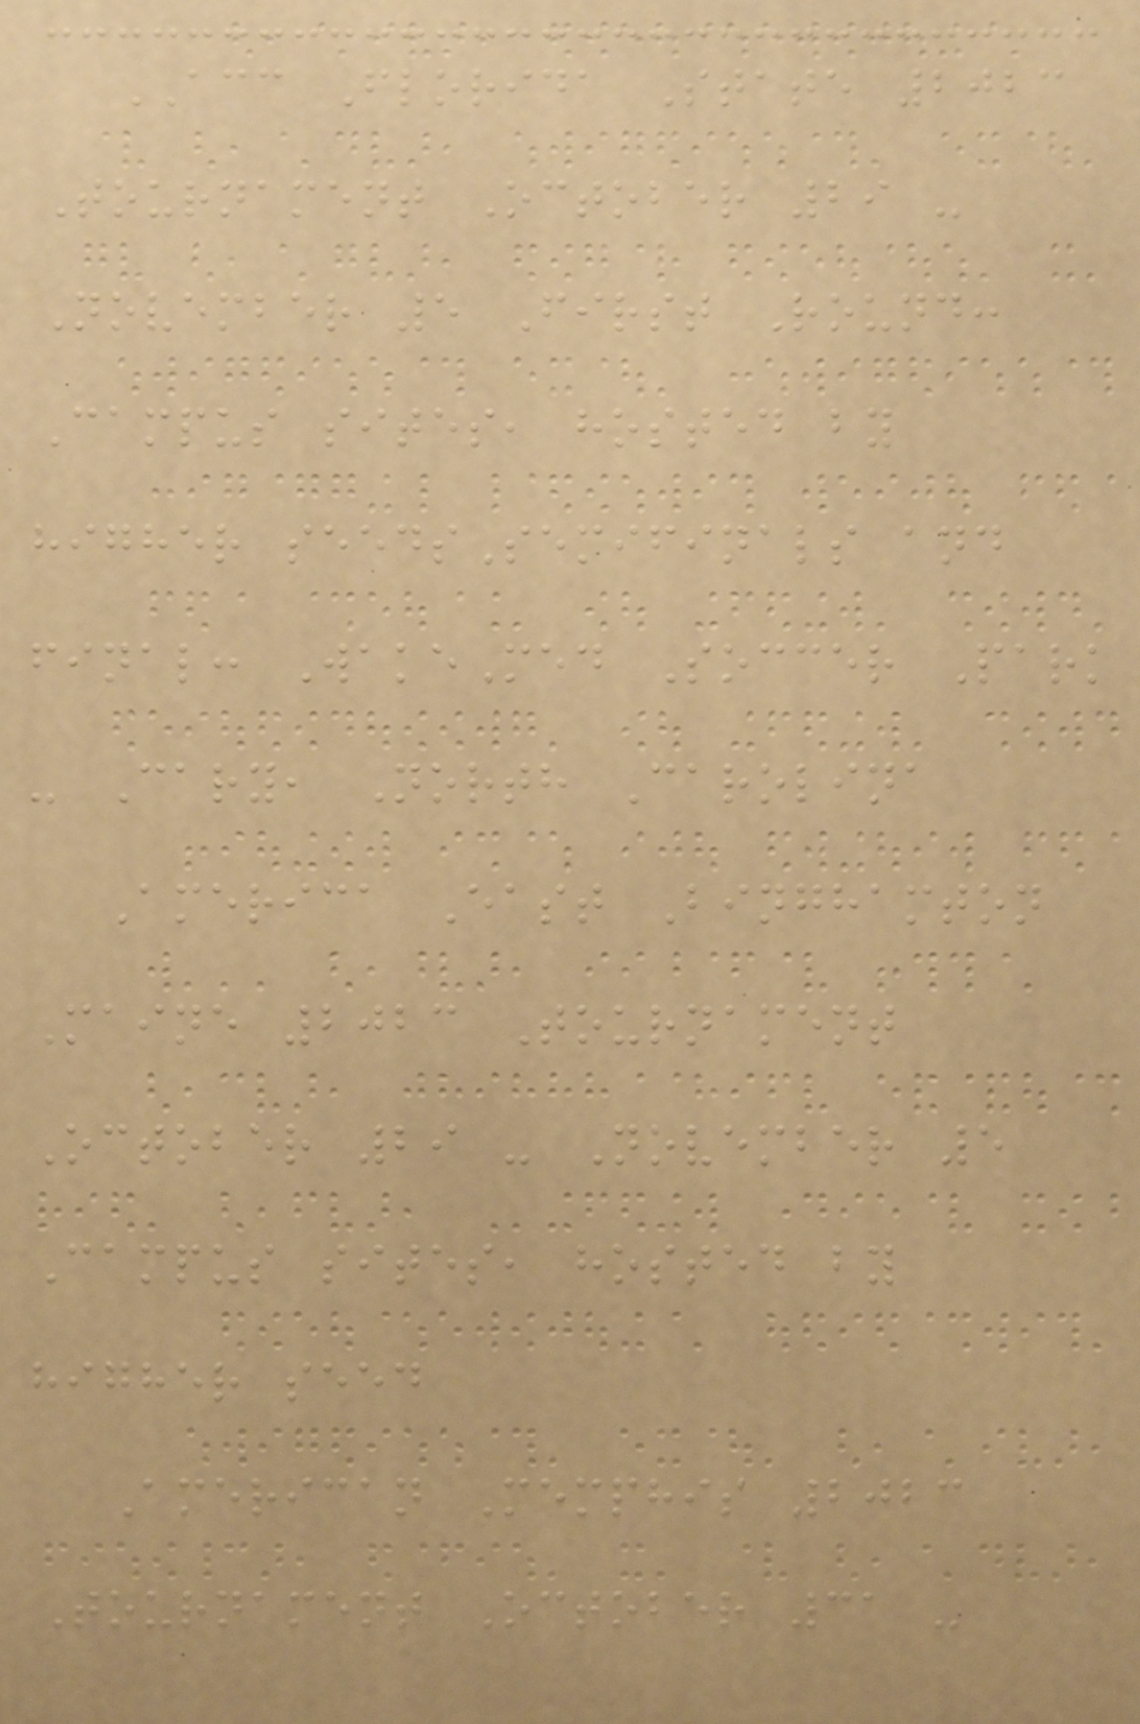ACC Florida State 2023
Tournament October 29 -
November 5 First Round:
Campus sites, hosted by
higher seedsSemifinals and
final: WakeMed Soccer Park
- Cary, North Carolina
America East Binghamton
Maine 2023 Tournament
October 29 - November 5
Campus sites, hosted by
higher seed
American Memphis 2023
Tournament October 31 -
